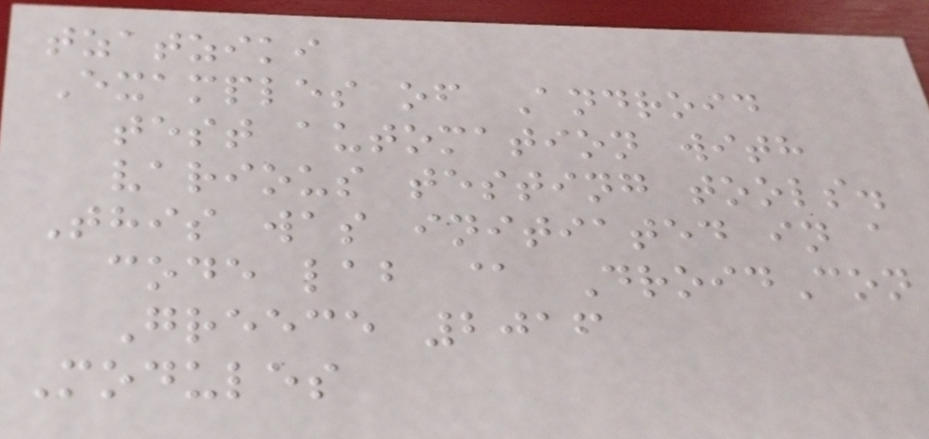tzatziki
Examples of Android
test automation with
various testing tools.
This was initiated in a
code lab @ DroidCon
Greece 2016
Modules
